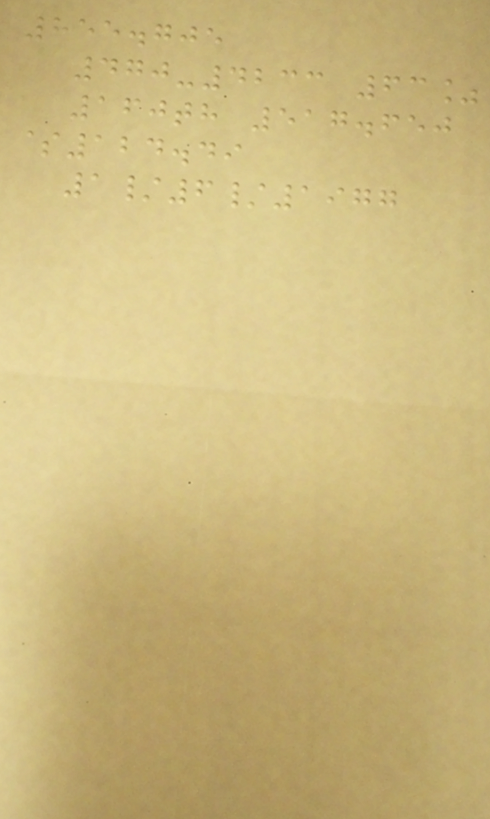855.705
470-4233 63%
160th 517.650
$124.49
1/6/1977
